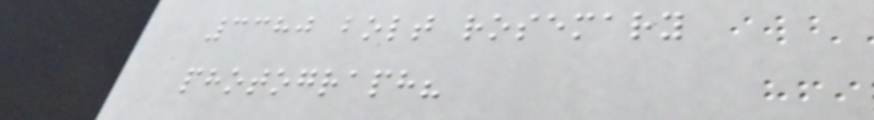3380 bolt rosemary
photograph?
